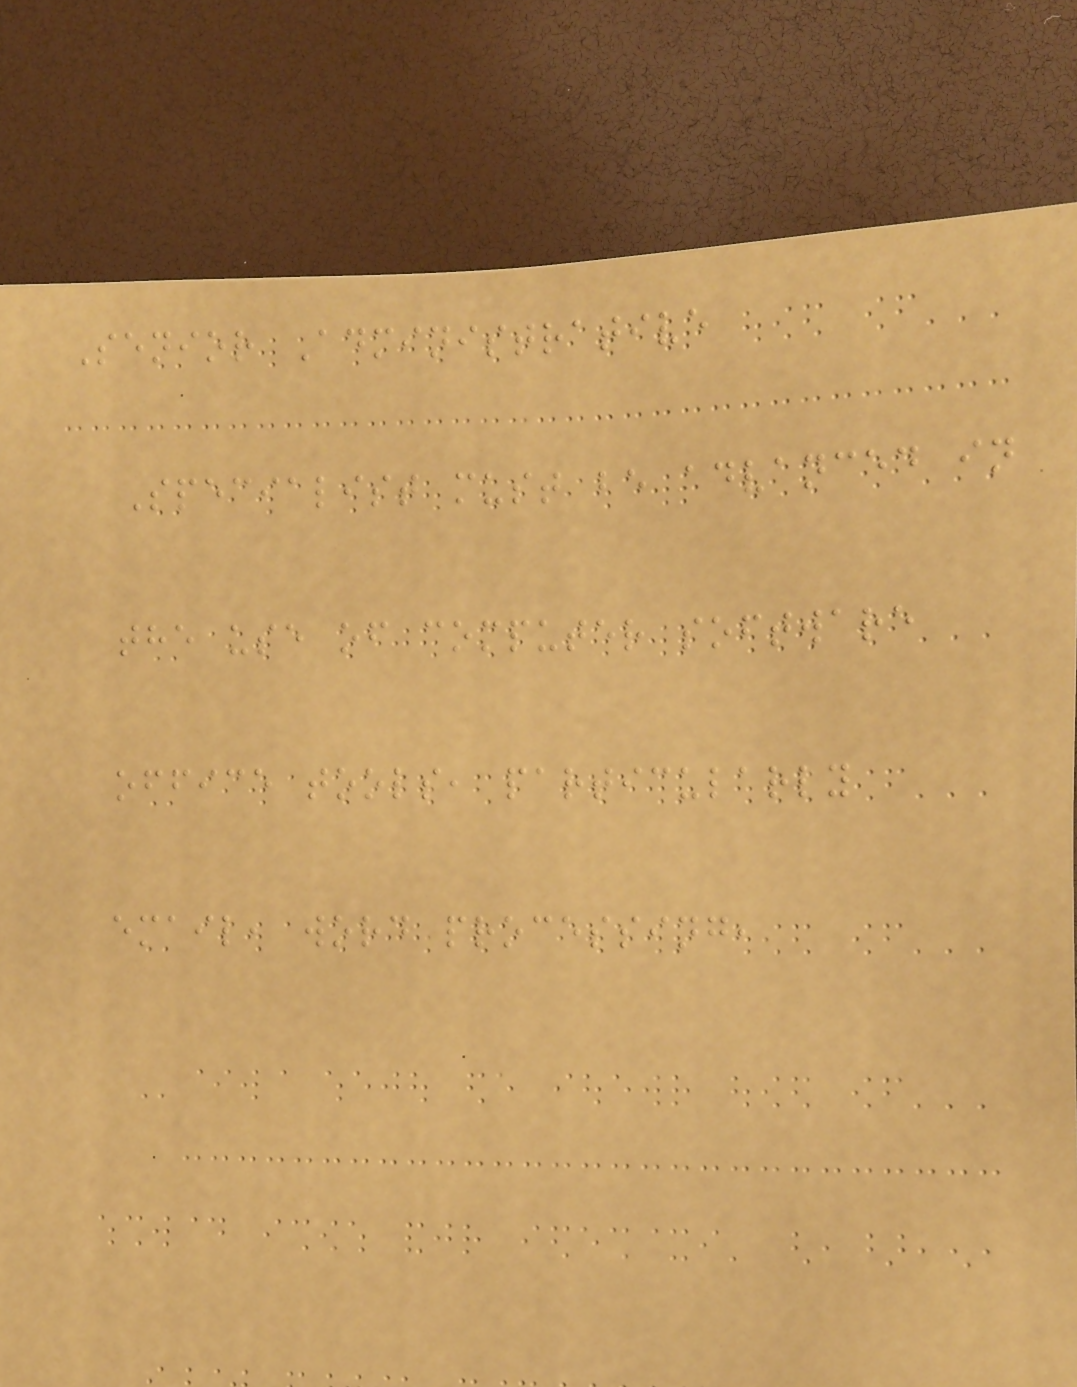Senior Administrative
Specialist must be advanced in
the use of computer software
office tools, particularly
email, word processing,
